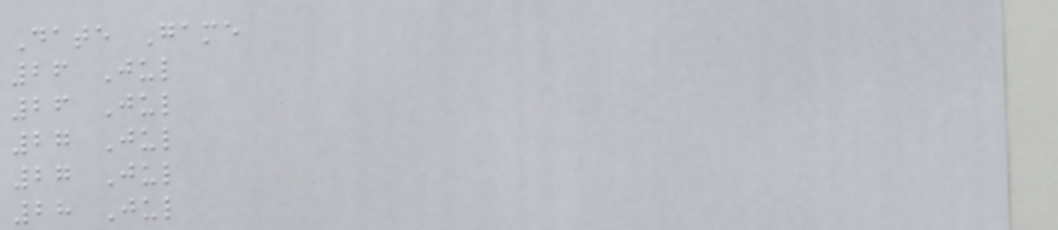Date Game
26 Jul
26 Jul
27 Jul
27 Jul
28 Jul
